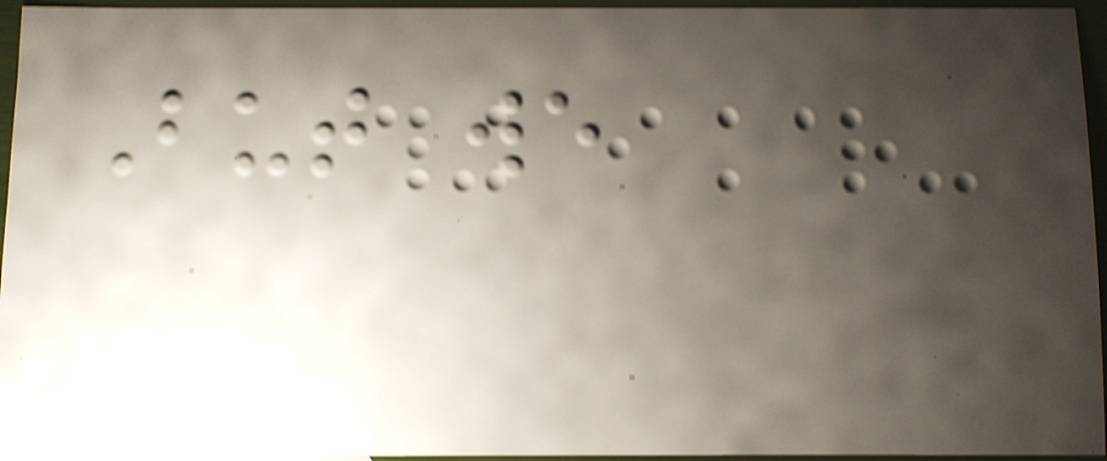But we
